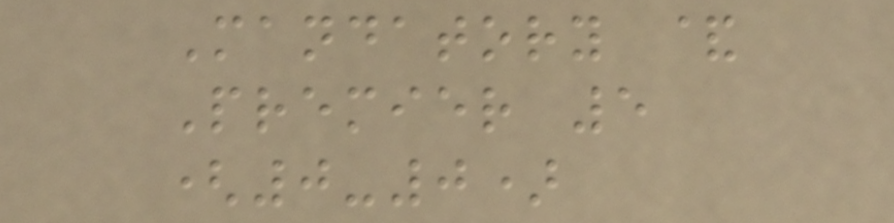Mandatory &
Premier 5
(0-0)
